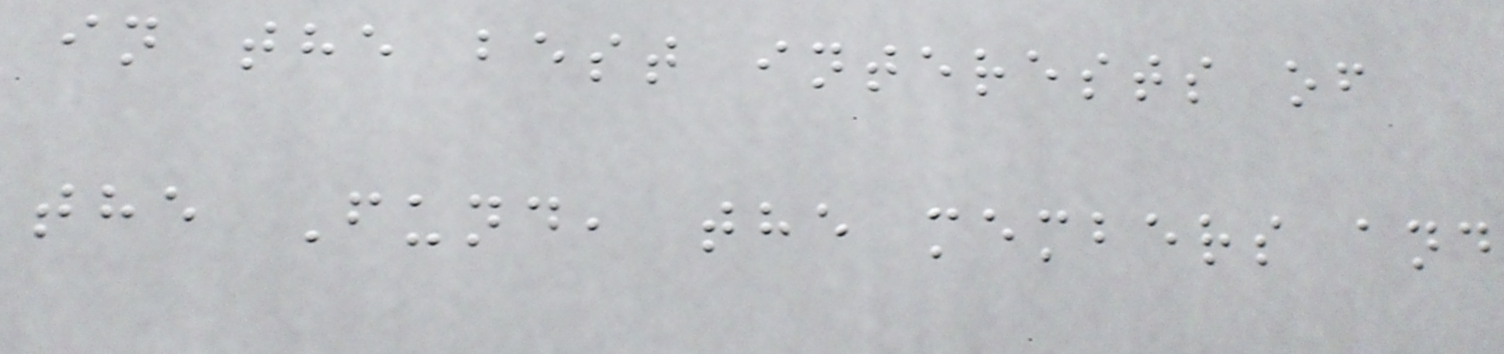in the best interests of
the Fund, the members and
